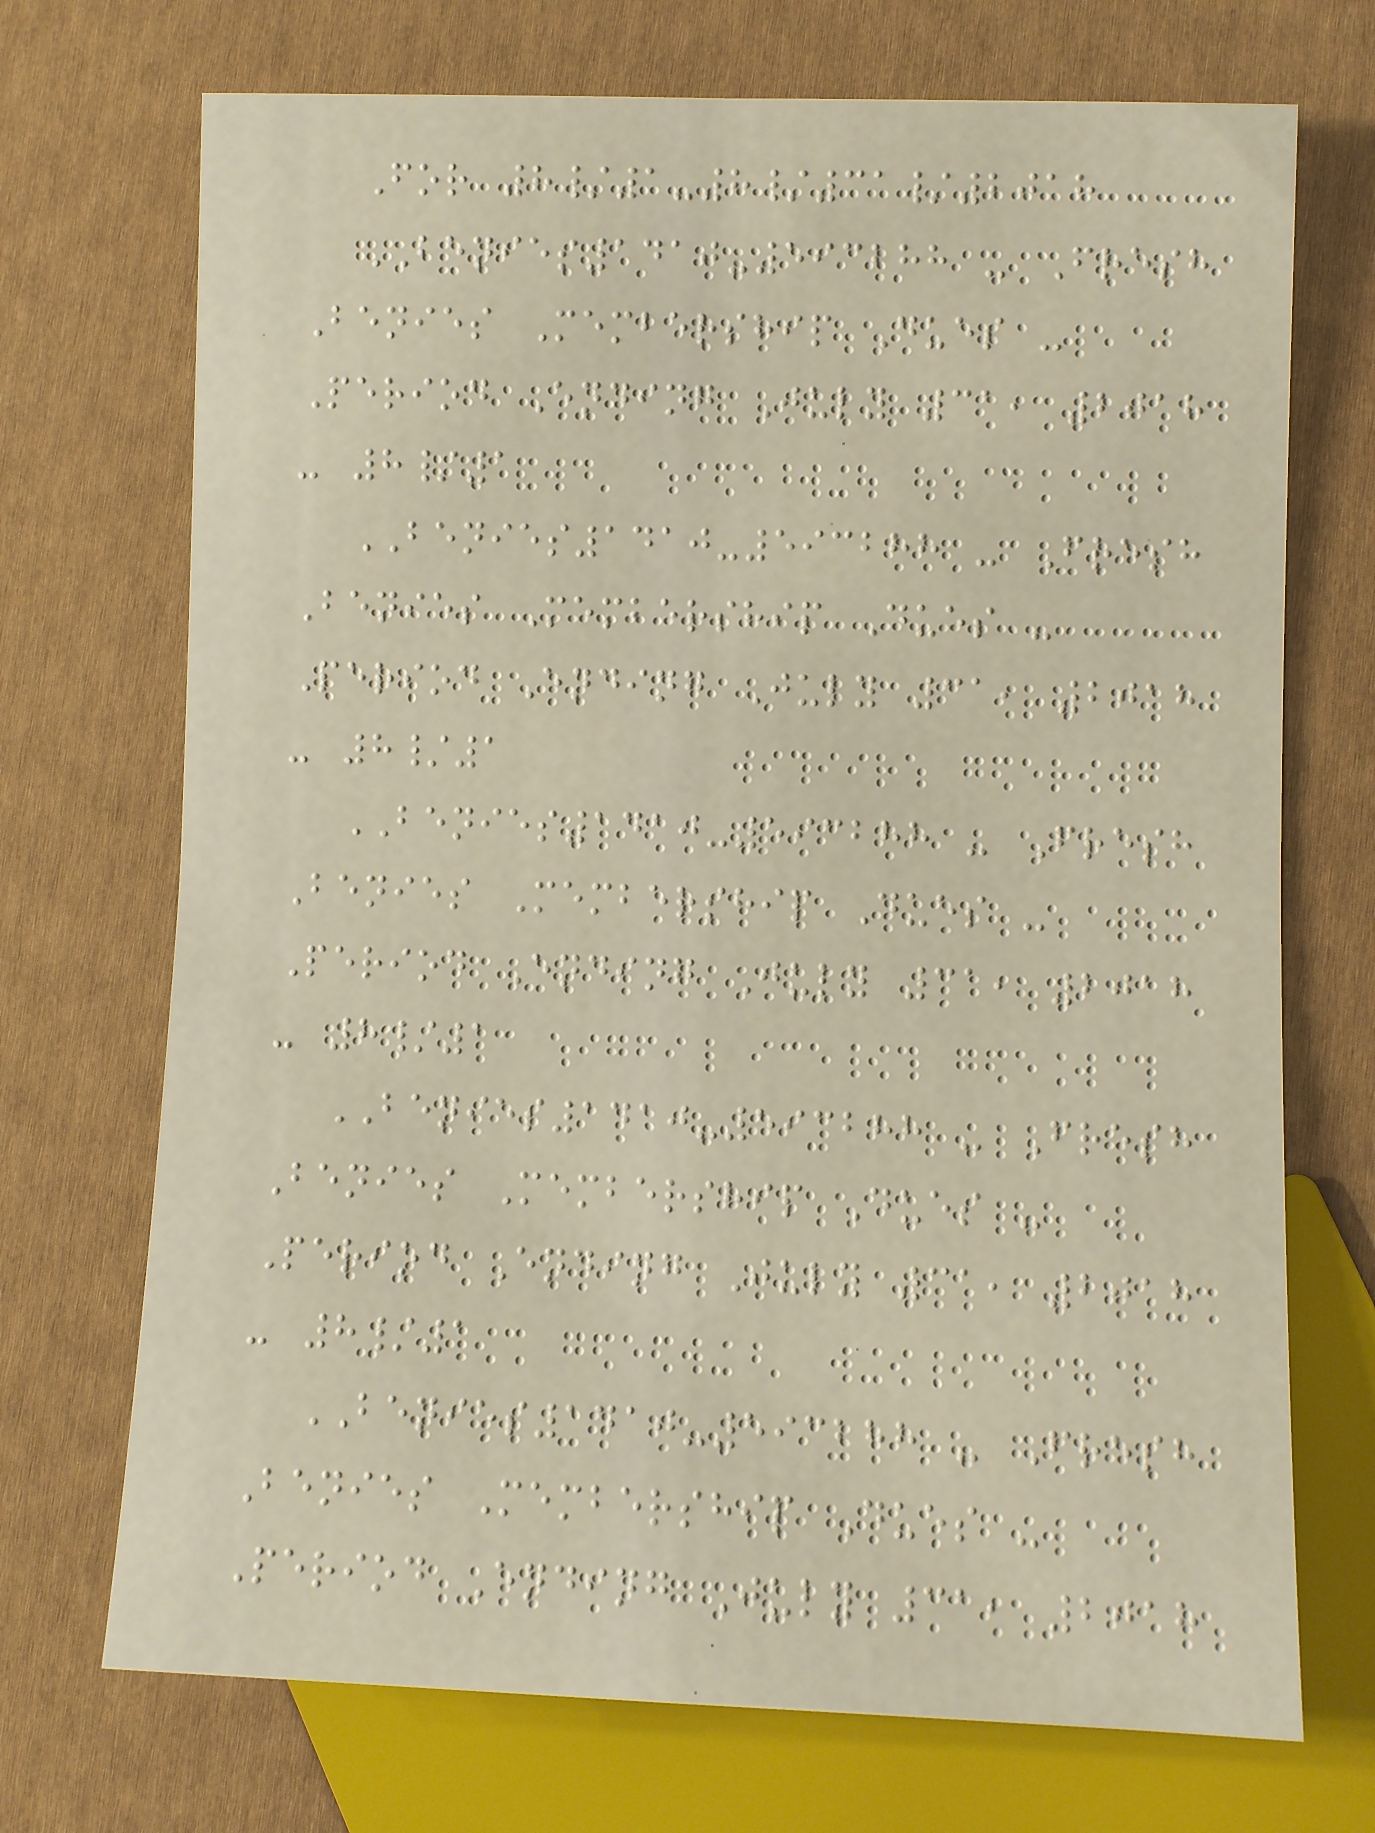For 8/1-8/31/2018
BENIES1410-593288 - Fresh
Benies Membership Dues -
Period Ending July 31, 2018
- 8/1
BENIES1410-593288 - Fresh
Benies Membership Dues -
Period Ending July 31, 2018
- 8/1
BENIES1410-593288 - Fresh
Benies Membership Dues -
Period Ending July 31, 2018
- 8/1
BENIES1410-593288 - Fresh
Benies Membership Dues -
Period Ending July 31, 2018
- 8/1
BENIES1410-593288 - Fresh
Benies Membership Dues -
Period Ending July 31, 2018
